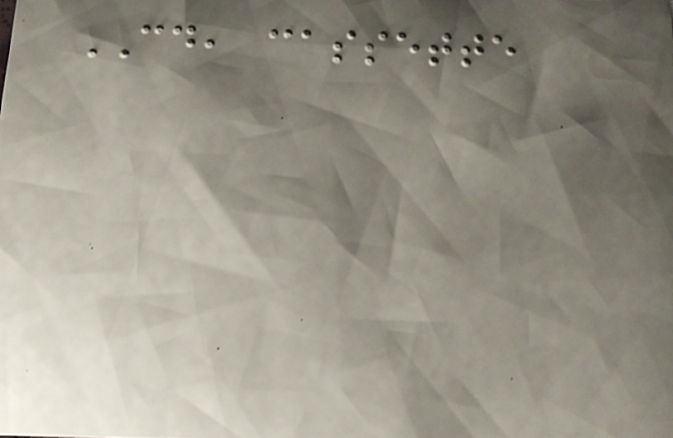CD, cassette
